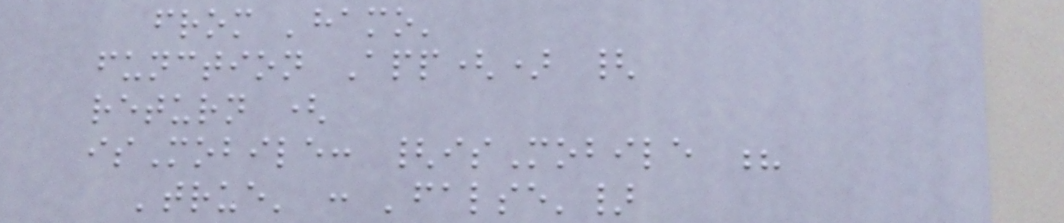from 'hamo'
function App() {
return (
isMobile: {isMobile ?
'true' : 'false'}
